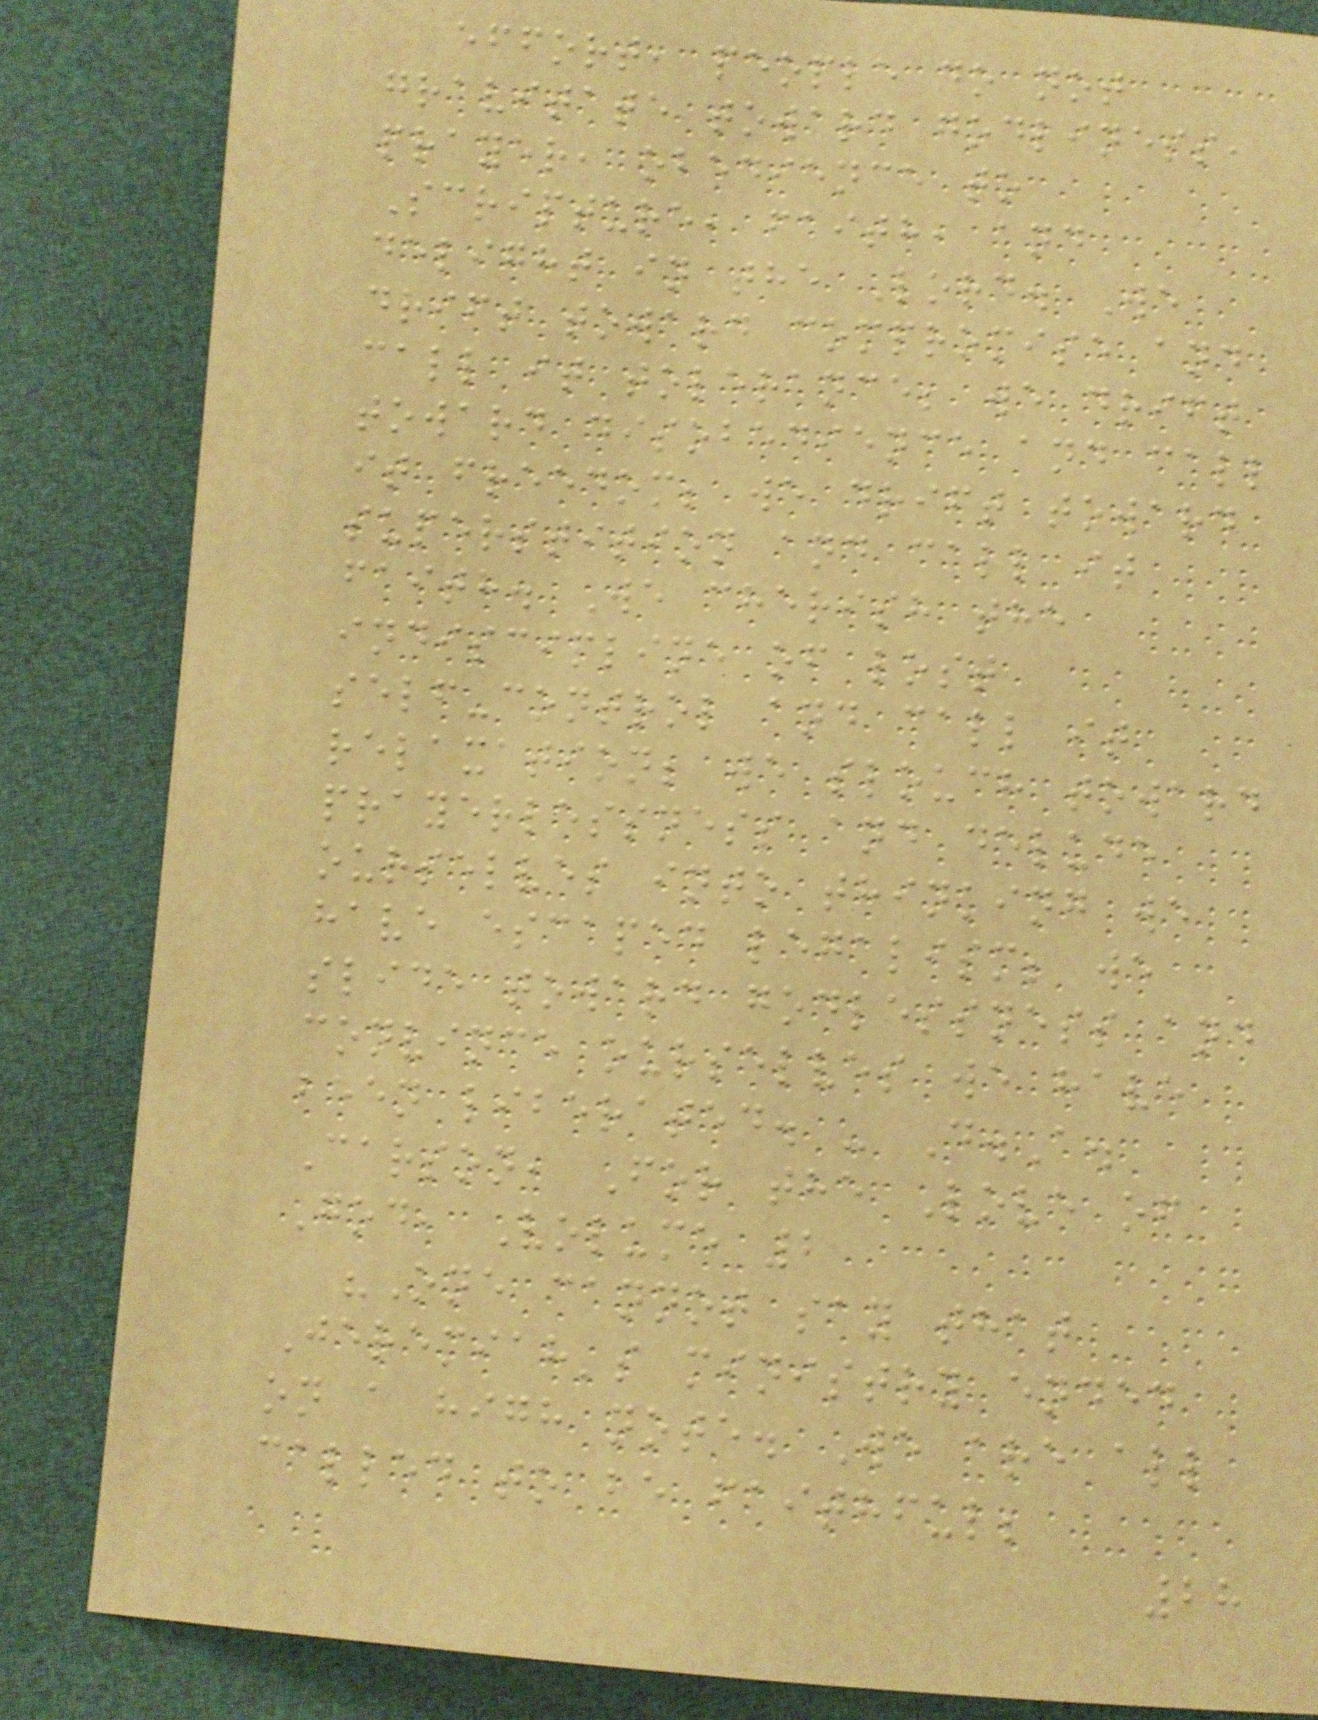effort, people do not
gravitate toward godliness,
prayer, obedience to
Scripture, faith, and
delight in the Lord. We
drift toward compromise and
call it tolerance; we drift
toward disobedience and call
it freedom; we drift toward
superstition and call it
faith. We cherish the
indiscipline of lost
self-control and call it
relaxation; we slouch toward
prayerlessness and delude
ourselves into thinking we
have escaped legalism; we
slide toward godlessness and
convince ourselves we have
been liberated. - D.A.
Carson, For the Love of
God, Volume 2
"One cannot say that
Jeremiah's ministry ended
on a high note. We are all
called to be faithful;
28
